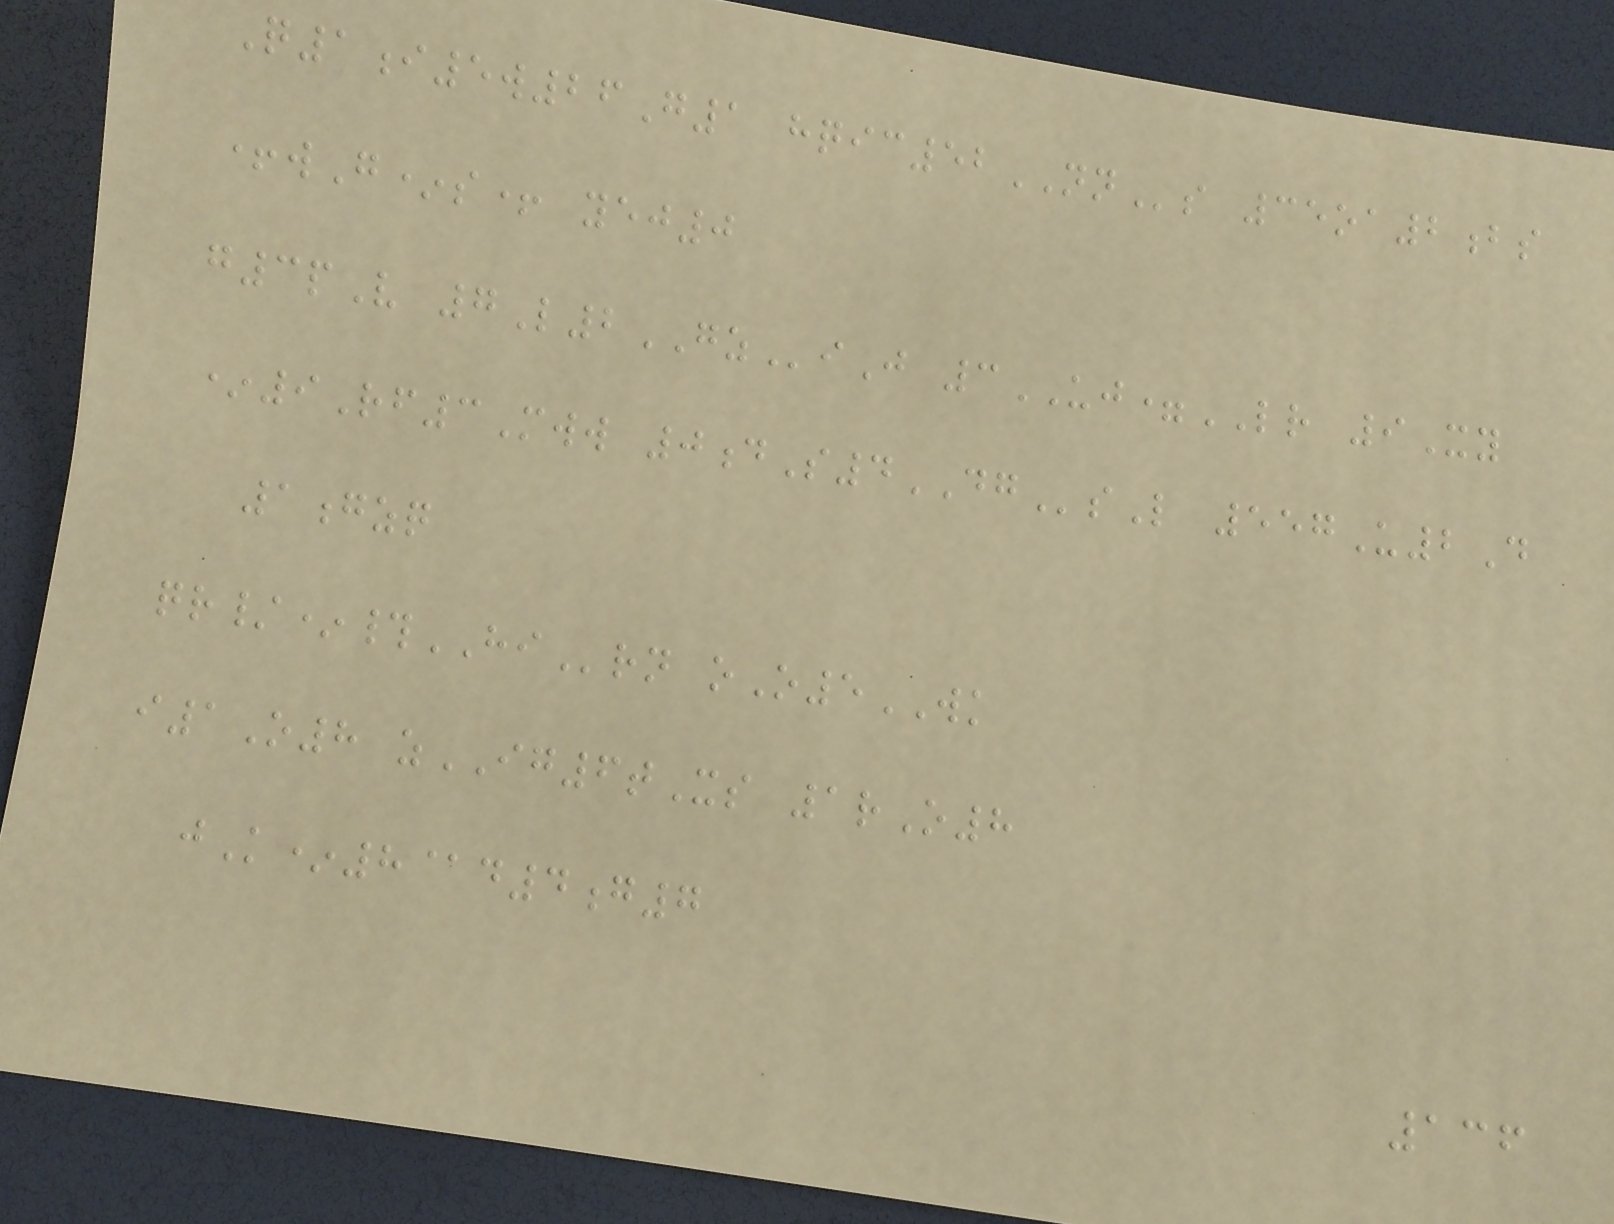Q1i5w26G1 hqic52NNs 35oa2bs
+wG*s+ yej0
g3pV 7L2GZiJ 3UJ=LR 9Xy
*9Rf3Mww 0dS4DGsL 557U2D
1gzq
qr/*#HIrn oO5WK
i1O8 zIG6tXs 1rO8
jK*8@d4g7
136
